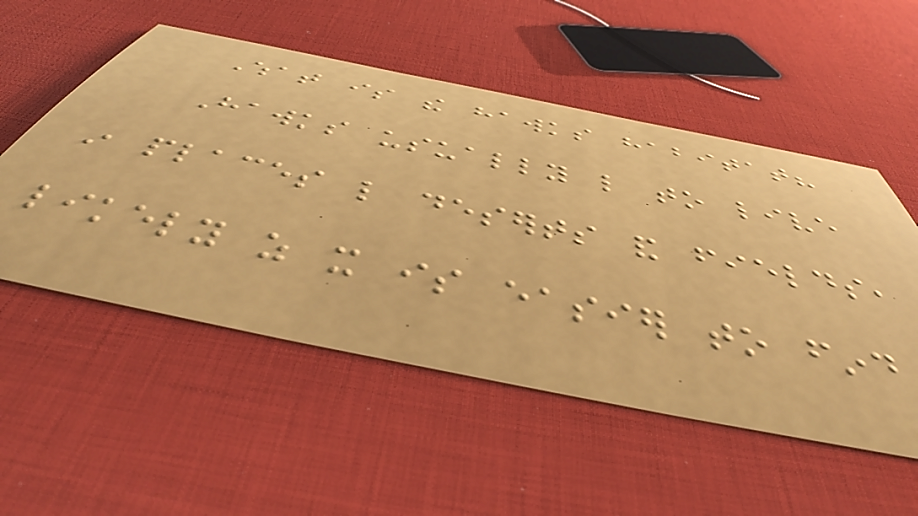What is the hawks habitat?
Hawks usually like to live
in places like deserts and fields,
likely as it is easier to find
